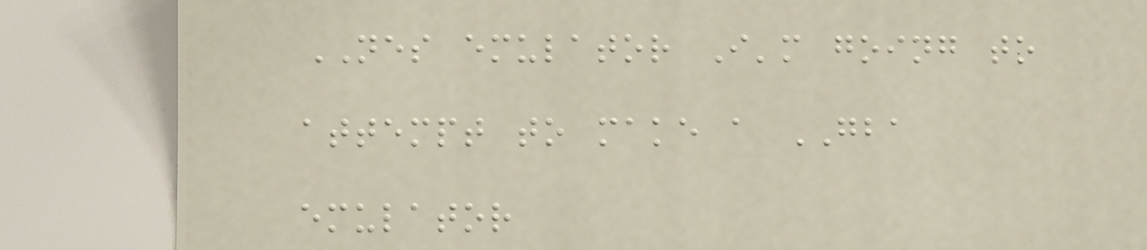NES emulator I'm going to
attempt to make a GBA
emulator
